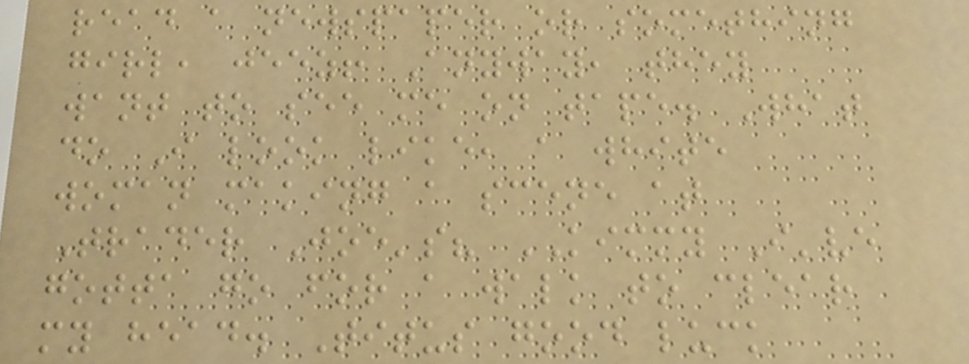read a newspaper or something
girl, jeez! Anyway, they
want to see me on tape. What
do I look like, a white
woman making a scene at
Trader Joe's? KIMMY I've
gotta go for a walk to clear
my head. Titus good luck
